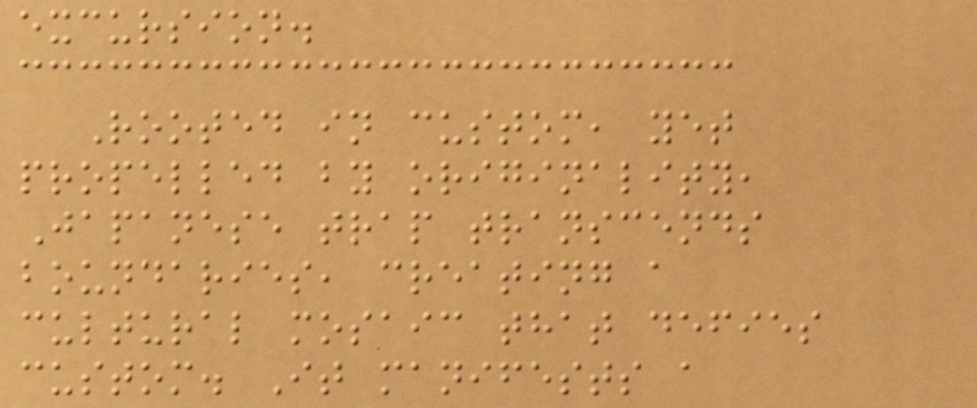excursion.
Rooted in custom, yet
propelled by originality,
Japanese trap transcends
boundaries, creating a
cultural mosaic that defies
custom. It manifests a
